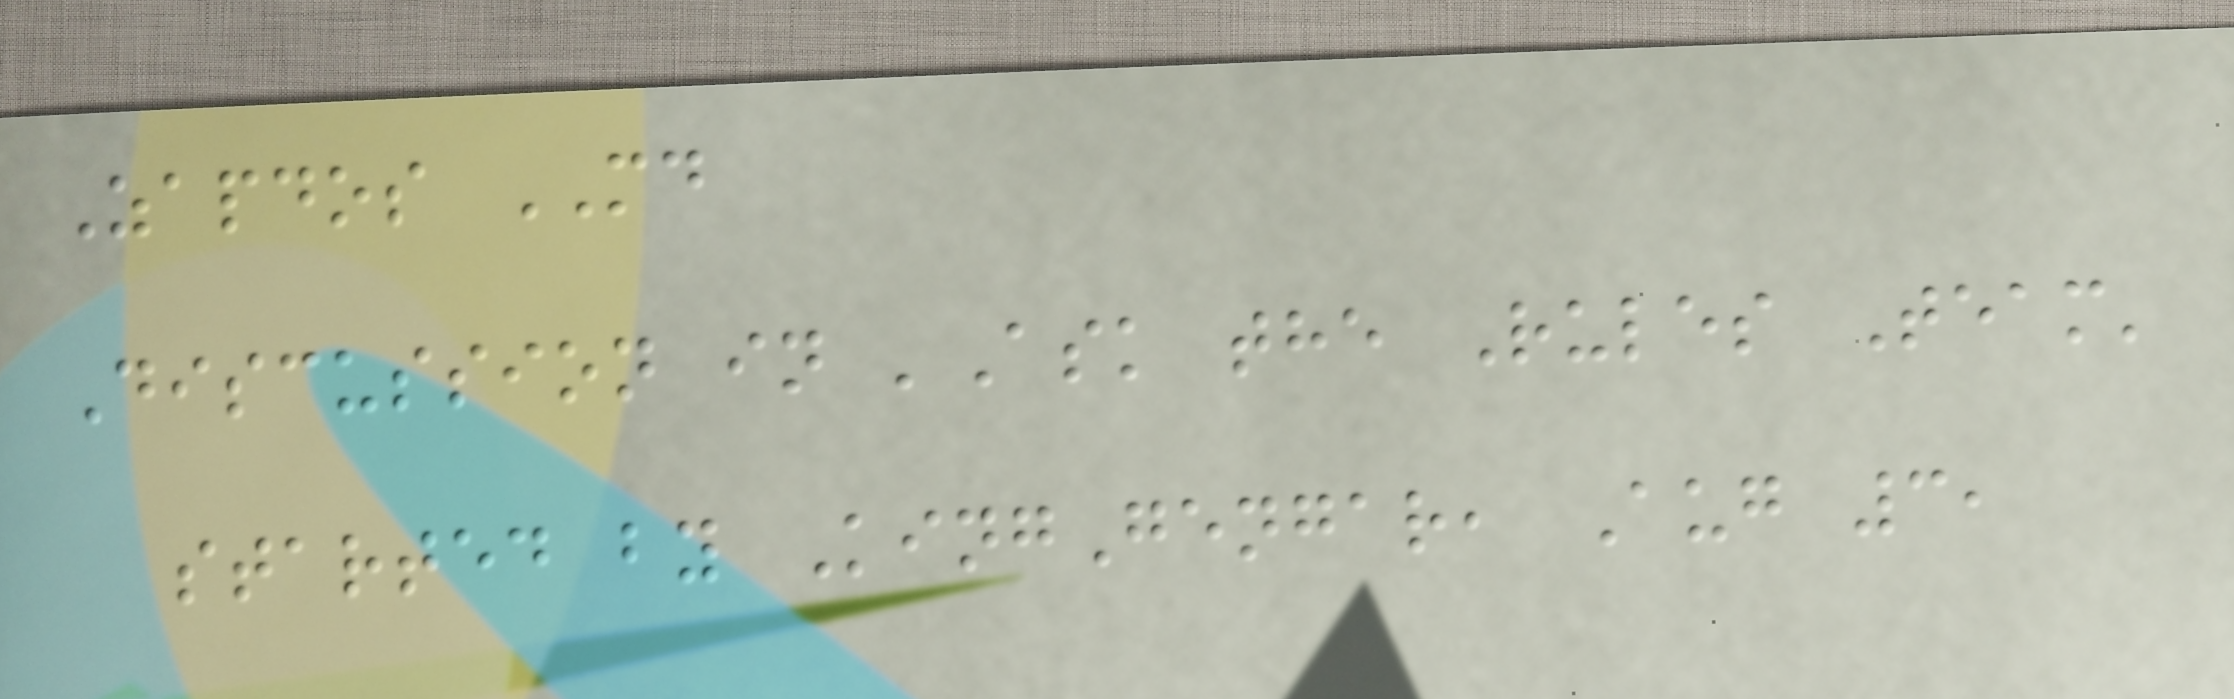Zapdos MD
Discussion in 'Ask the Rules Team'
started by KingGengar, Aug 3,
